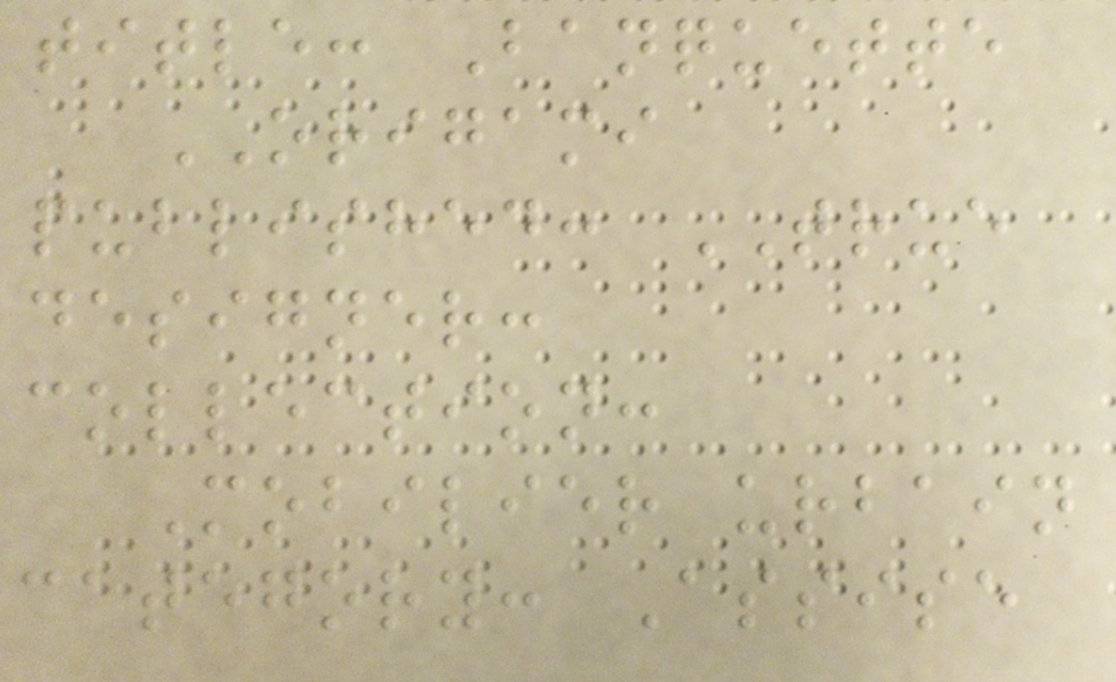title: Banquette
ORIGAMI
published: TRUE
designer:
collection:
Mobilier urbain
category: Assise
